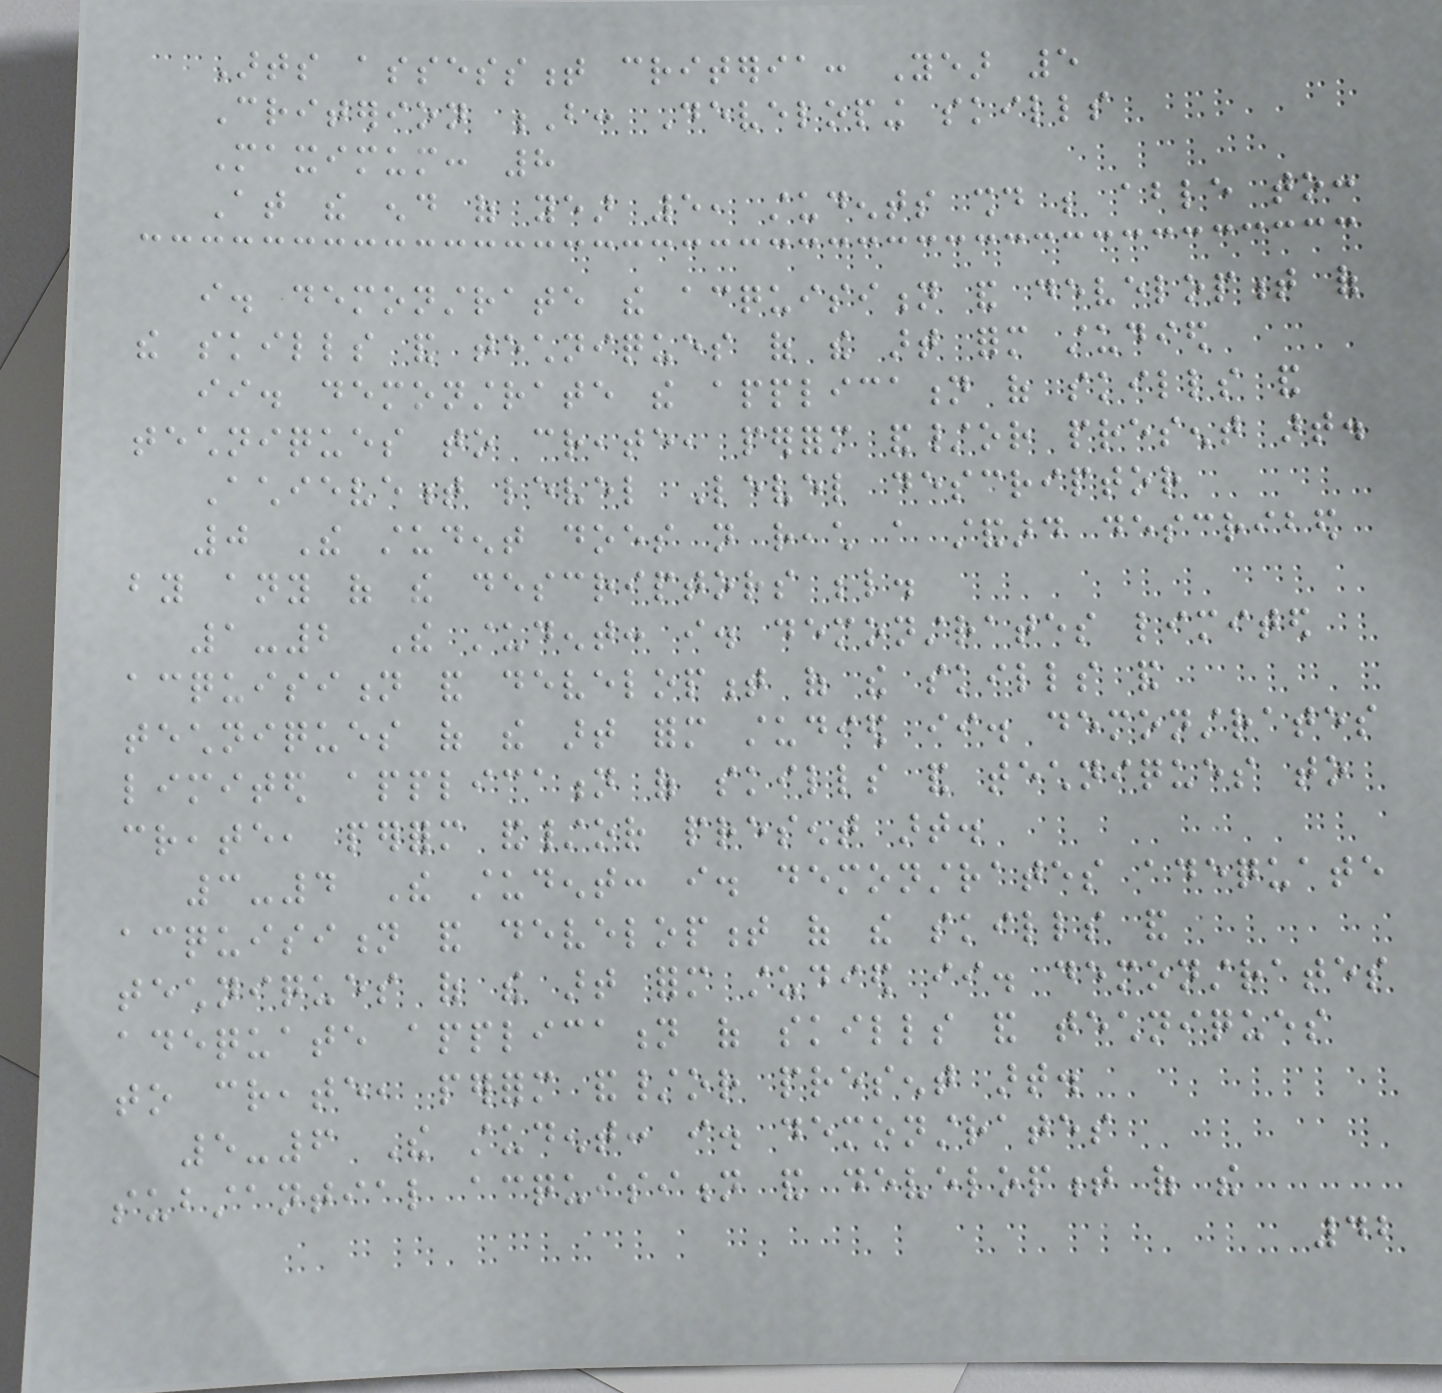Arts assessment criteria: Year 5
Criterion B: Developing skills
Maximum: 8
At the end of year 5, students should be able to:
i. demonstrate the acquisition and development of
the skills and techniques of the art form studied
ii. demonstrate the application of skills and
techniques to create, perform and/or present art.
Achievement level Level descriptor
0 The student does not reach a standard described
by any of the descriptors below.
1-2 The student: i. demonstrates limited
acquisition and development of the skills and
techniques of the art form studied ii. demonstrates
limited application of skills and techniques to
create, perform and/or present art.
3-4 The student: i. demonstrates adequate
acquisition and development of the skills and
techniques of the art form studied ii. demonstrates
adequate application of skills and techniques
to create, perform and/or present art.
5-6 The student: i. demonstrates
substantial acquisition and development of the
42
